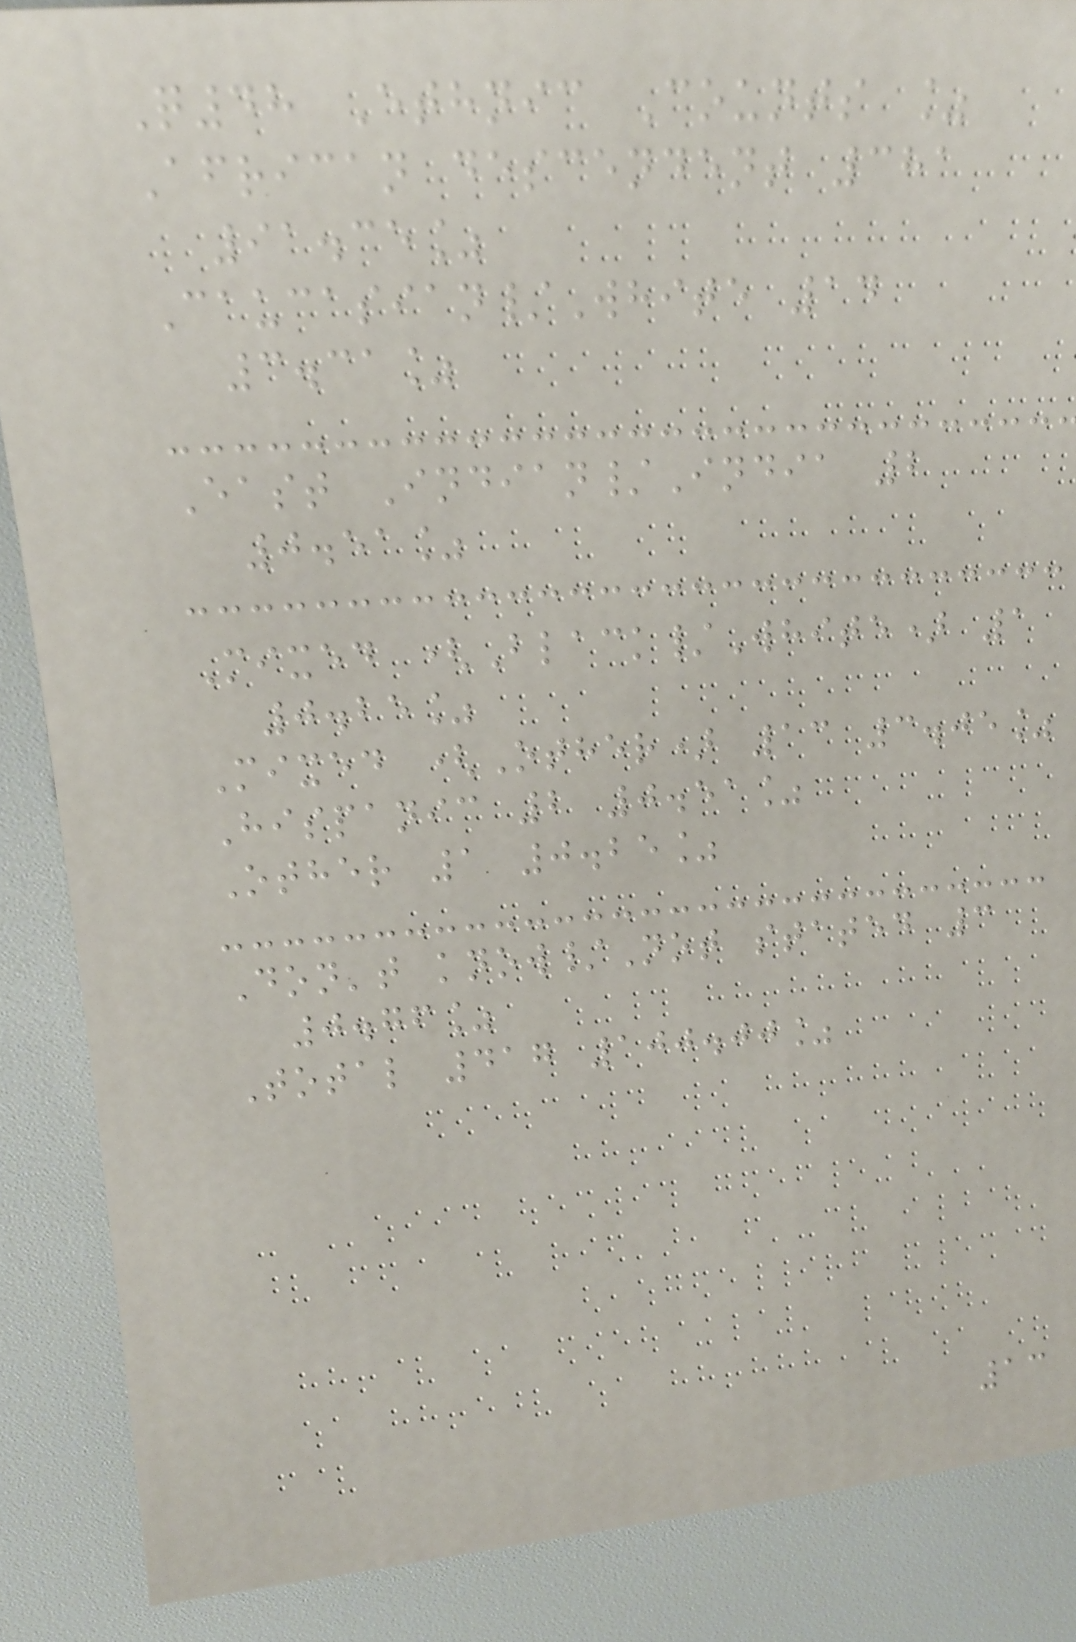Q48 Ethnic Counts %
African descendent 381
91.35%
Caucasian/White 14
3.31%
East Indian/India 2
0.51%
Mixed (Black/White) 1
0.25%
Mixed (Other) 13 3.05%
Hispanic 2 0.51%
Other 1 0.25%
Don't know/Not stated 3
0.76%
Total 417 100.00%
13
